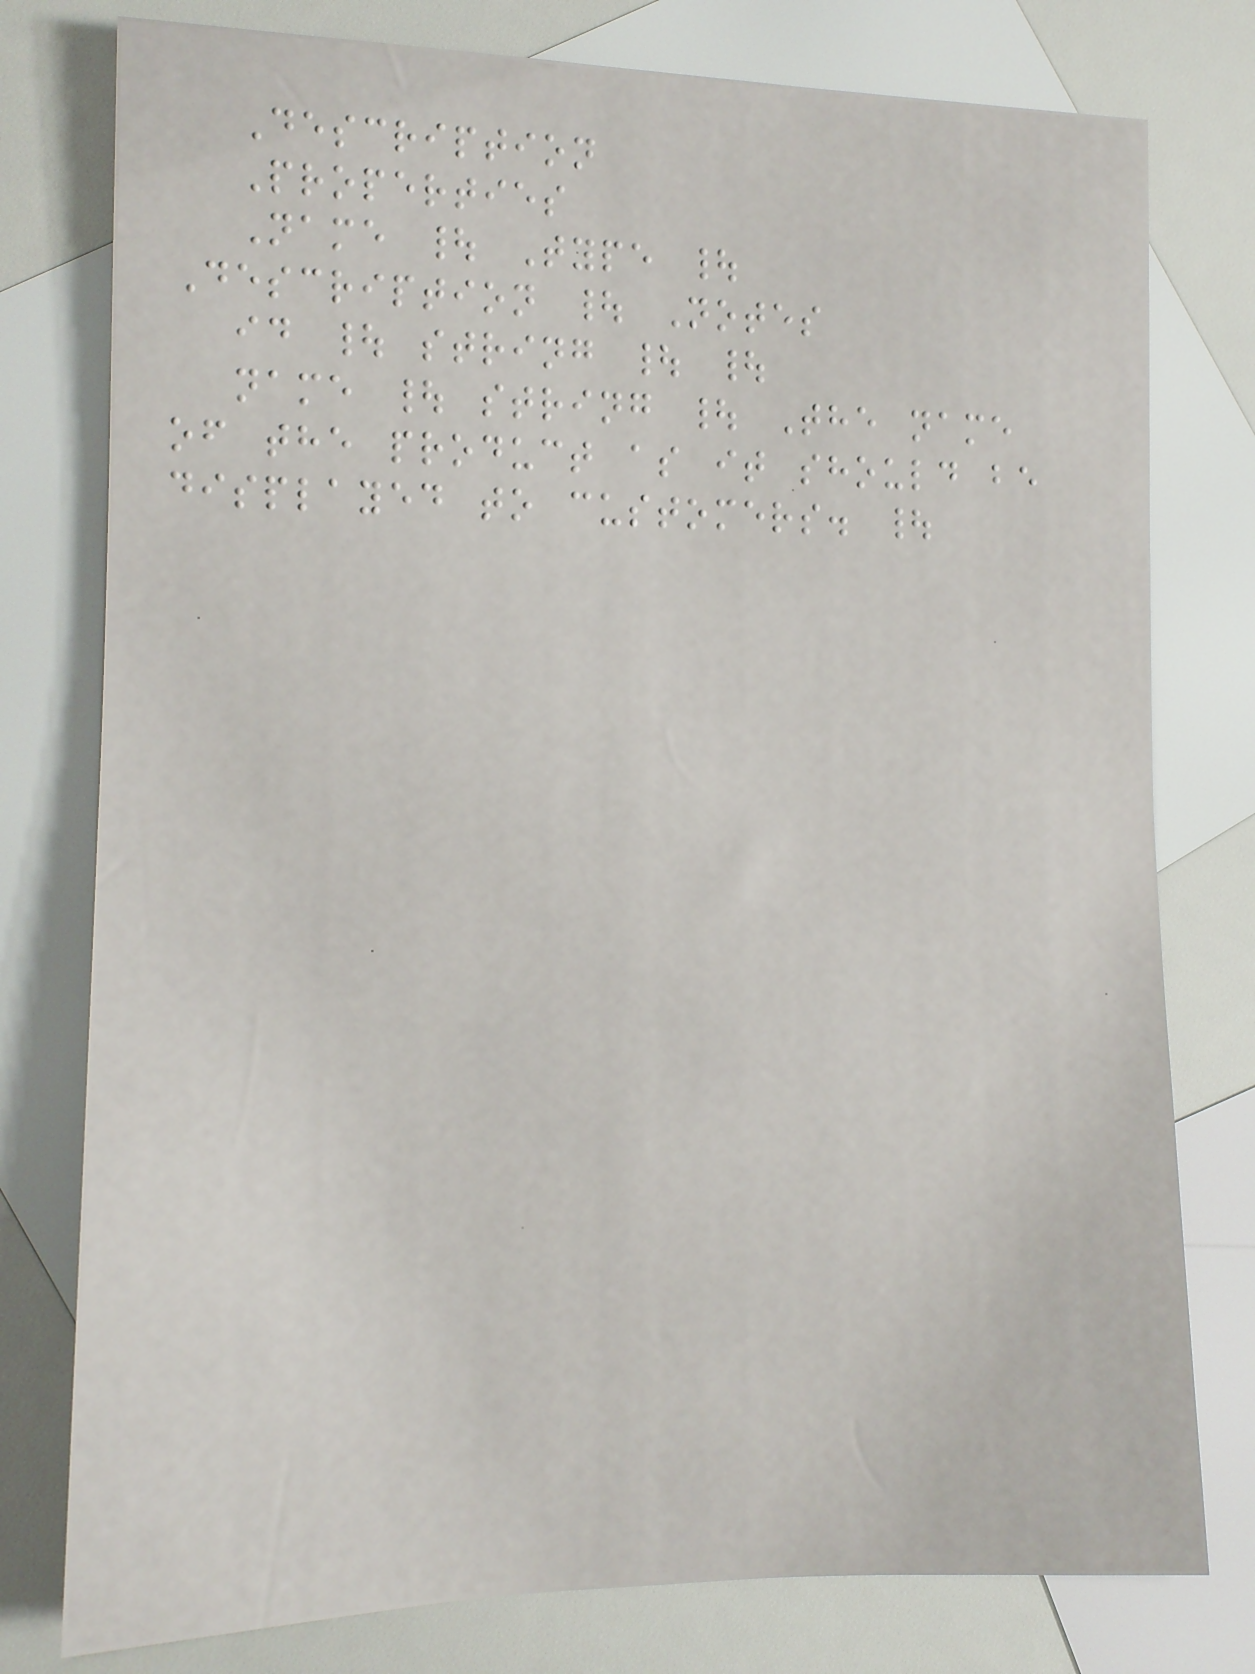Description
Properties
Name | Type |
Description | Notes
id | string | |
name | string | The name
of the product as it should be
displayed to customers. |
